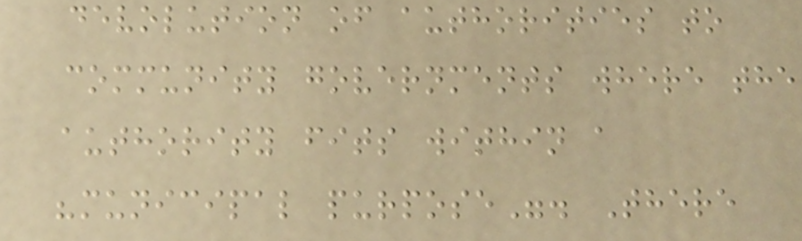devolution of authorities to
community governments where the
authority fits within a
"municipal purpose". There
